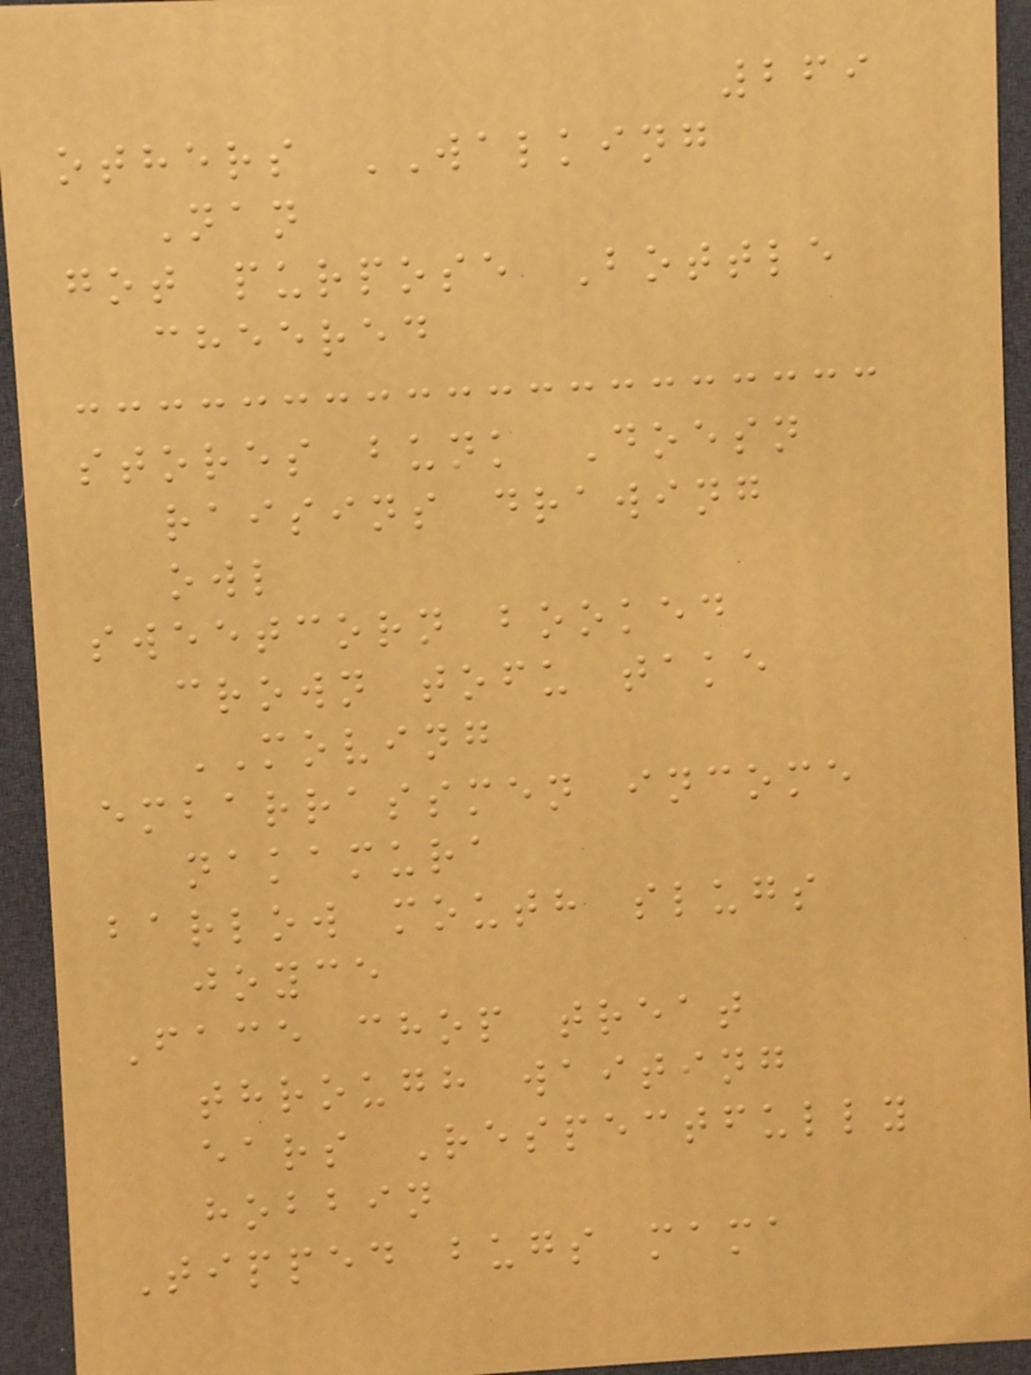269
others WALKING
Nan
got purpose Bottle
cheered
stores bunk Doesn
raisins drawing
owl
sweetcorn booked
crown tofu take
MOVING
embarrassmen income
nakamura
barlow mouth slugs
joyce
Face chop treat
through waiting
ears Respectfully
hobbin
Tipped bugs mama
